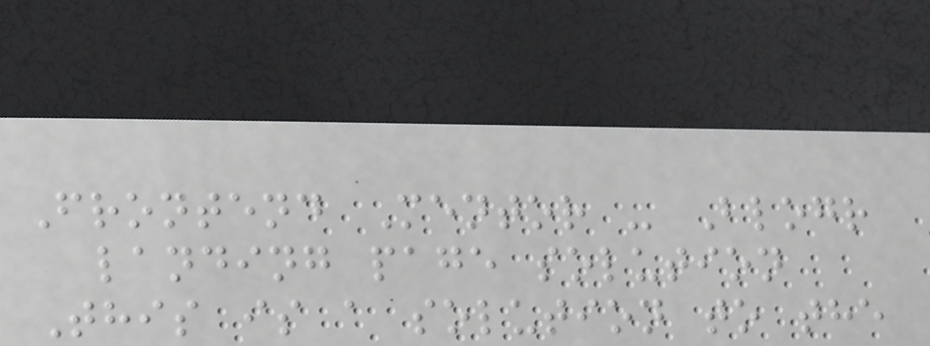Frontend Mentor - Blogr
landing page solution
This is a solution to the
